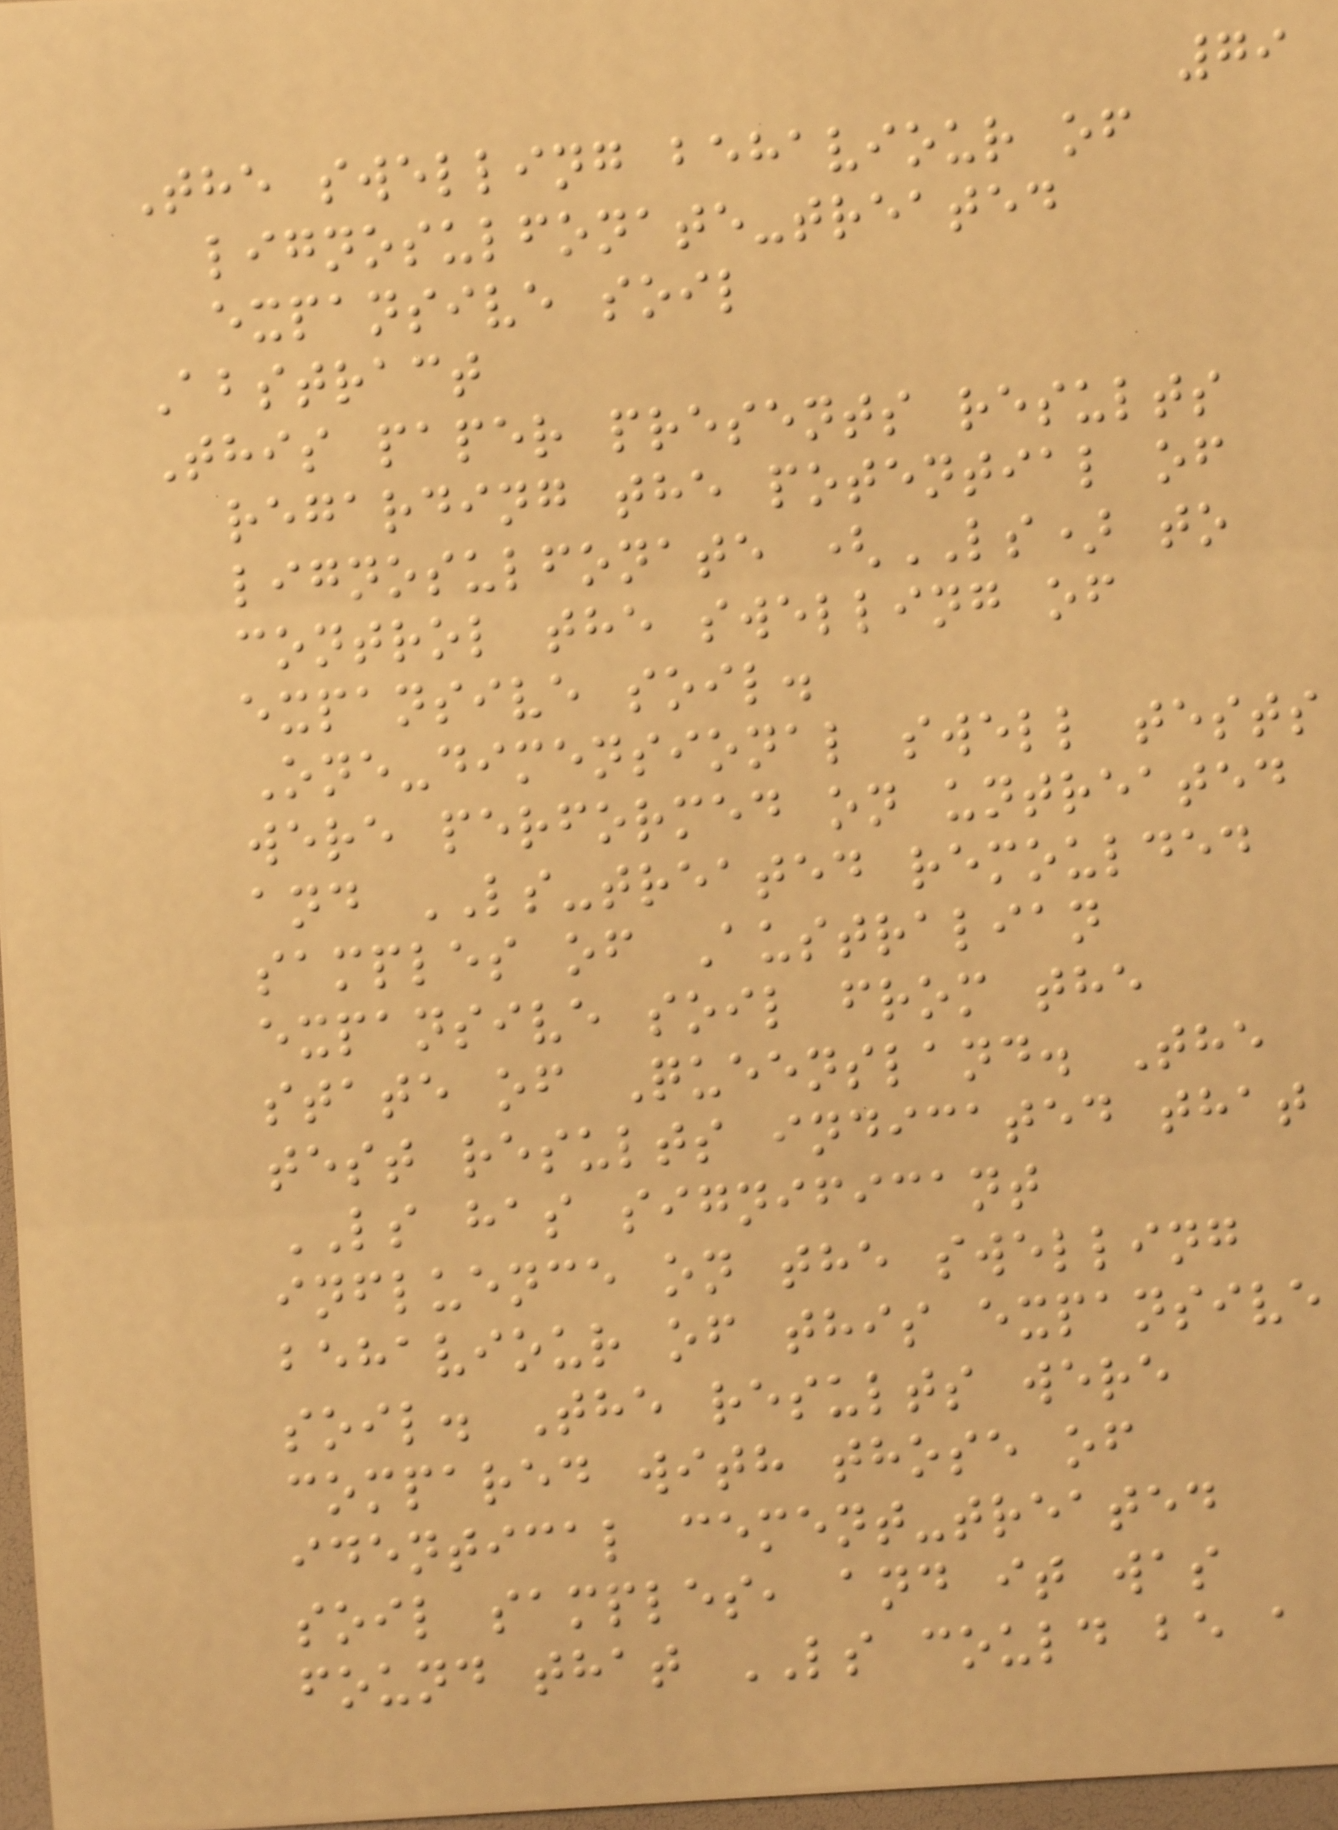79
The swelling behaviour of
lignosulfonate-treated
expansive soil
Abstract
This paper presents results
regarding the potential of
lignosulfonate (LS) to
control the swelling of
expansive soil.
One-dimensional swell tests
were performed on untreated
and LS-treated remoulded
samples of Australian
expansive soil from the
state of Queensland. The
test results indicated that
LS has significant
influence on the swelling
behaviour of this expansive
soil. The results were
compared with those of
identical cement-treated
soil samples, and it was
found that LS could be a
